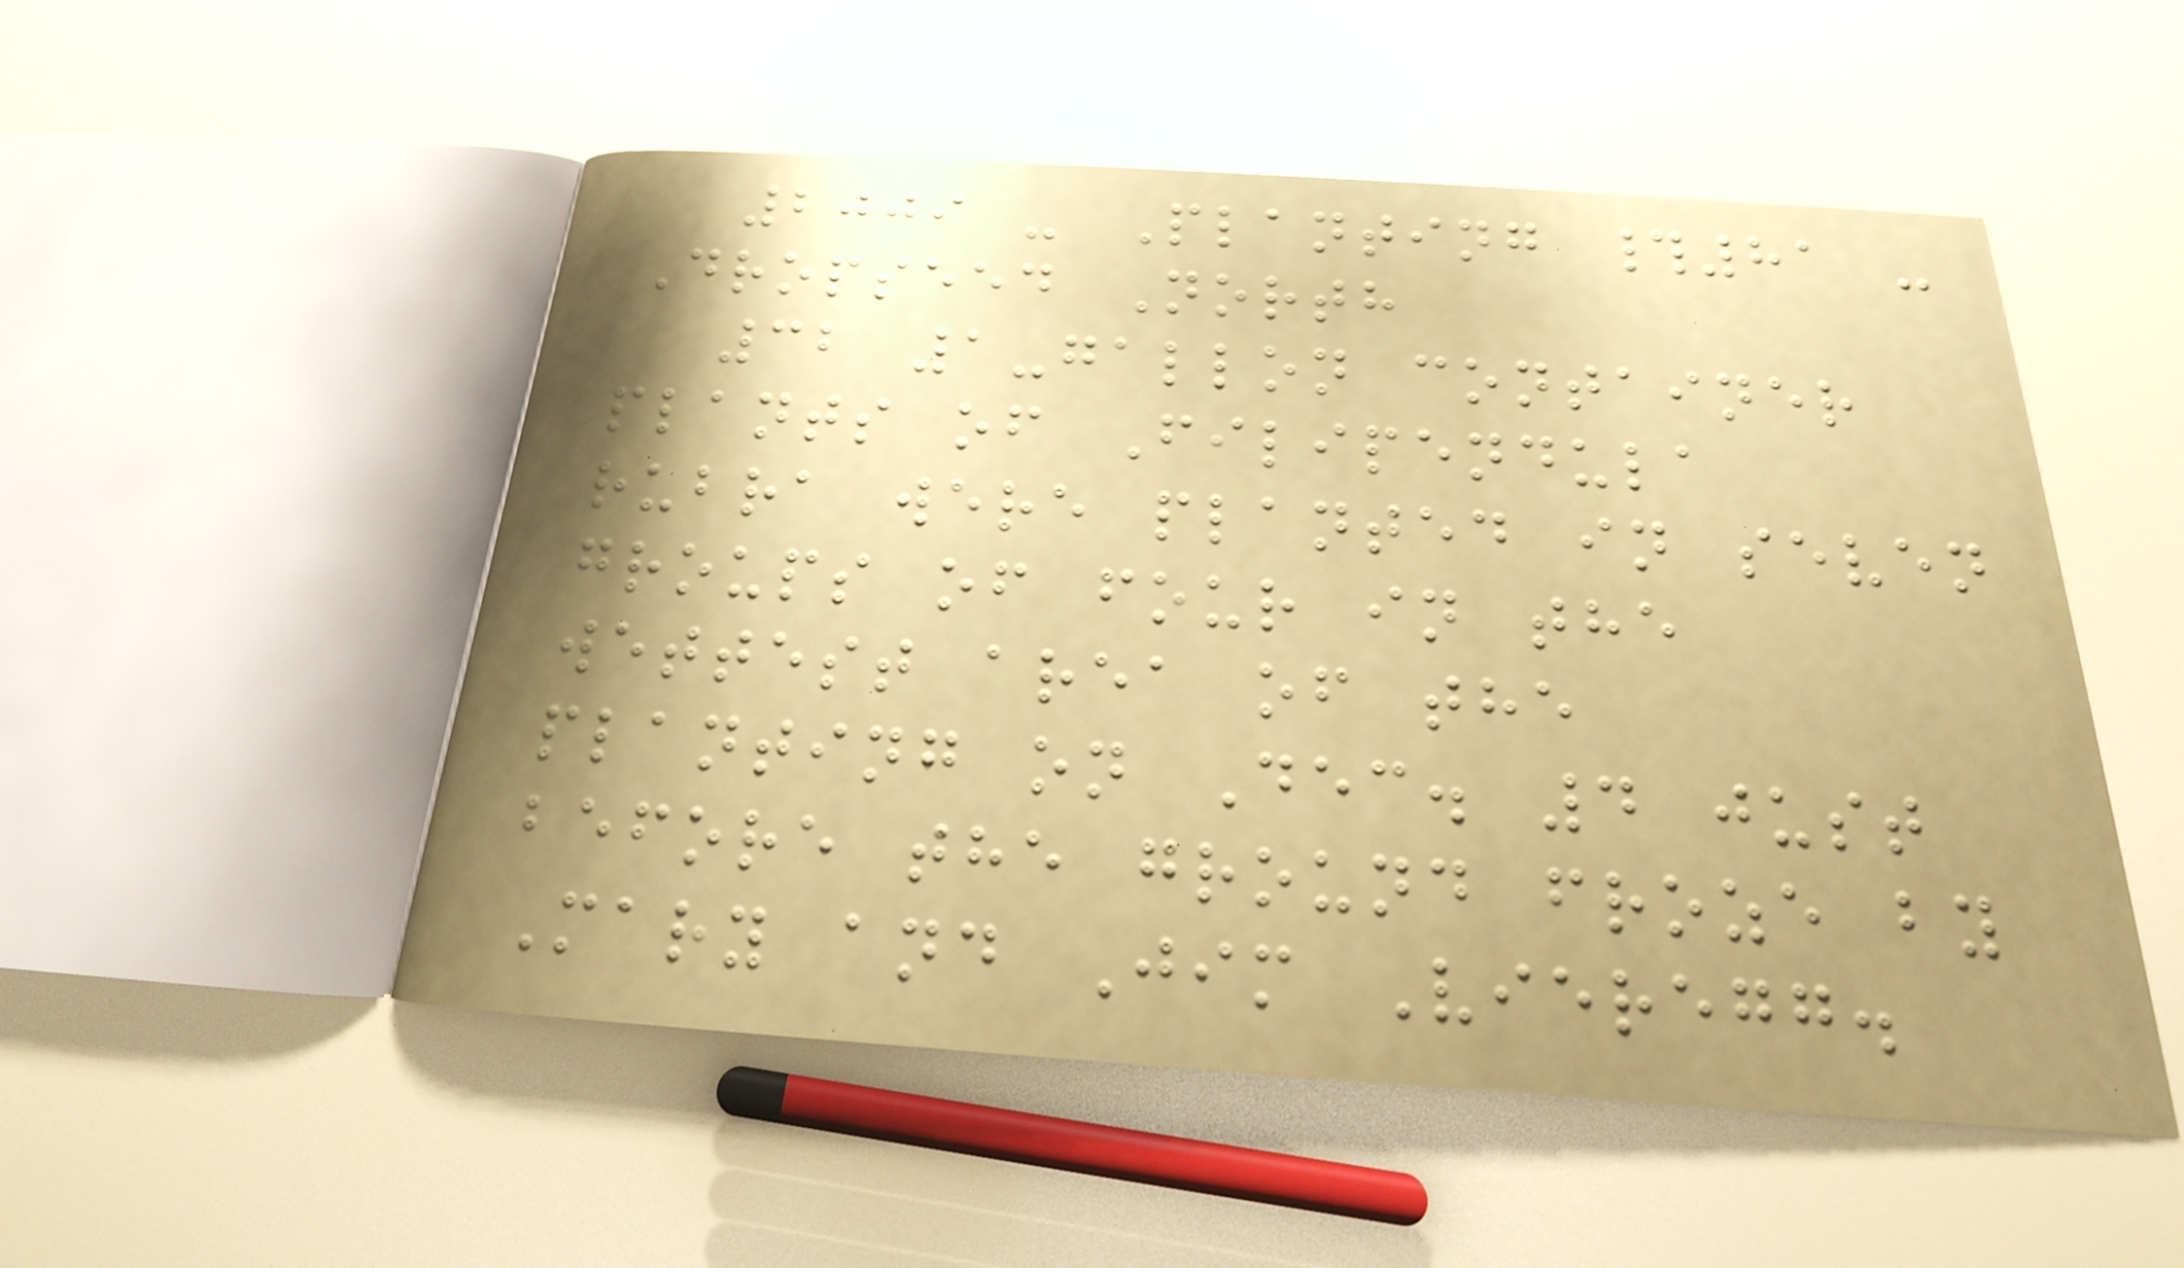2009 - Planting #81 -
Dropseed North
32 1-gallon container
plants of Filipendula
rubra were planted in seven
groups of four in the
wettest area of the
planting on Dec. 4 just
before the ground froze by
Mary and Jim Vieregg.
